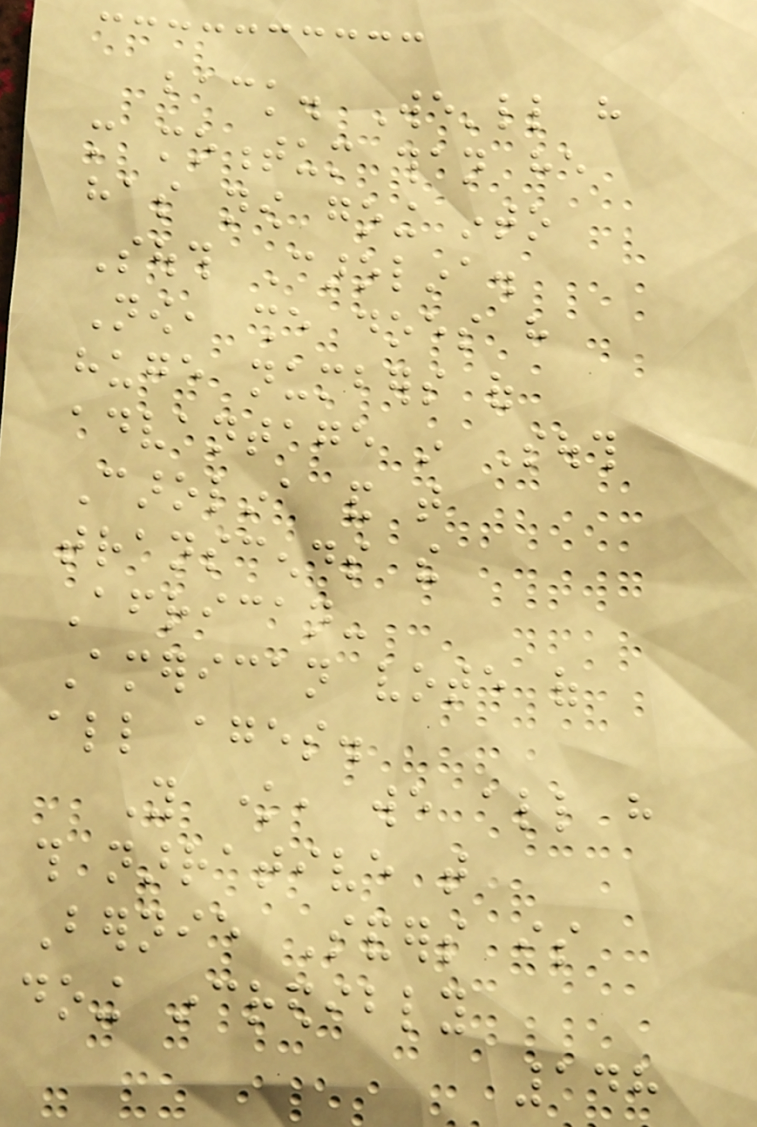back. We'll have
more momentum than he
has now going into
South Carolina.
Now, she does have
huge numbers of
advantage in South
Carolina and that
transcends the
African-
American vote of
all ages.
You know, we all have
this narrative that
Bernie Sanders is
doing incredibly
148
